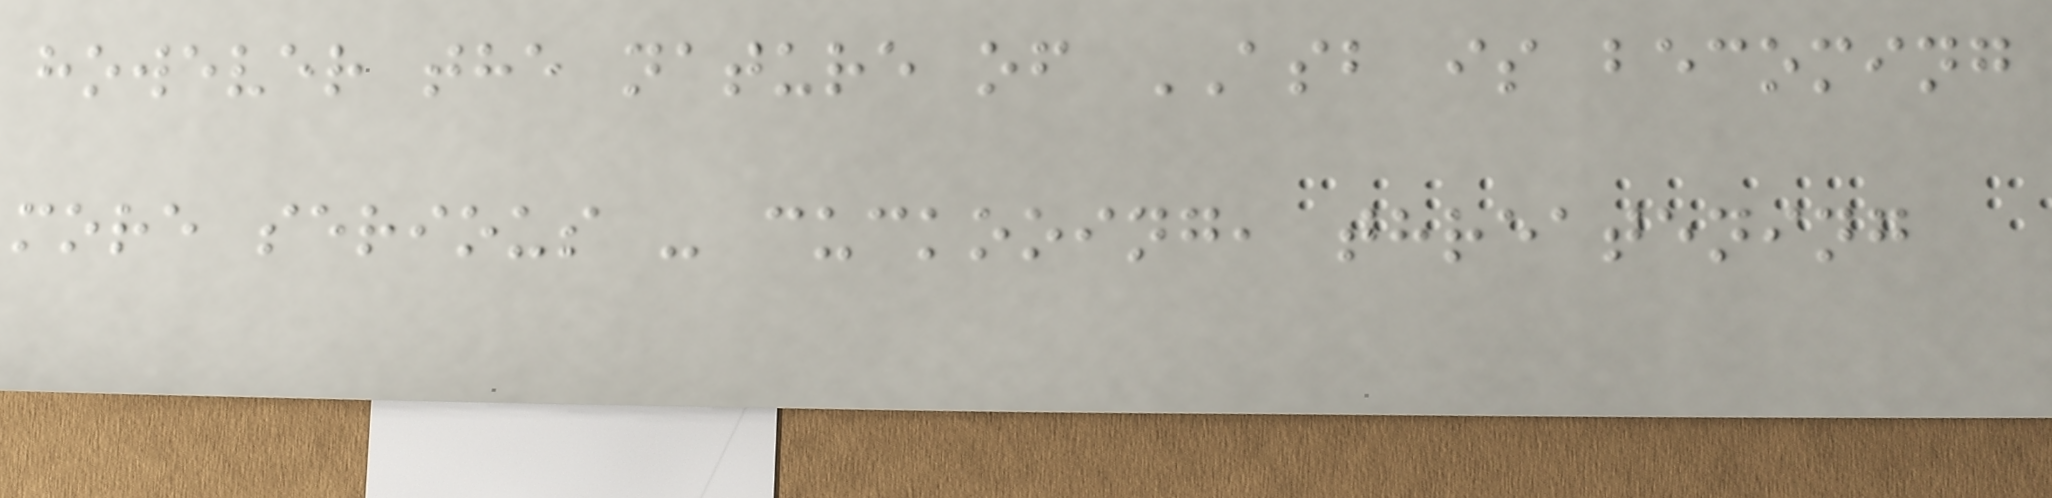however the nature of ASB is becoming
more serious - cuckooing, threatening
